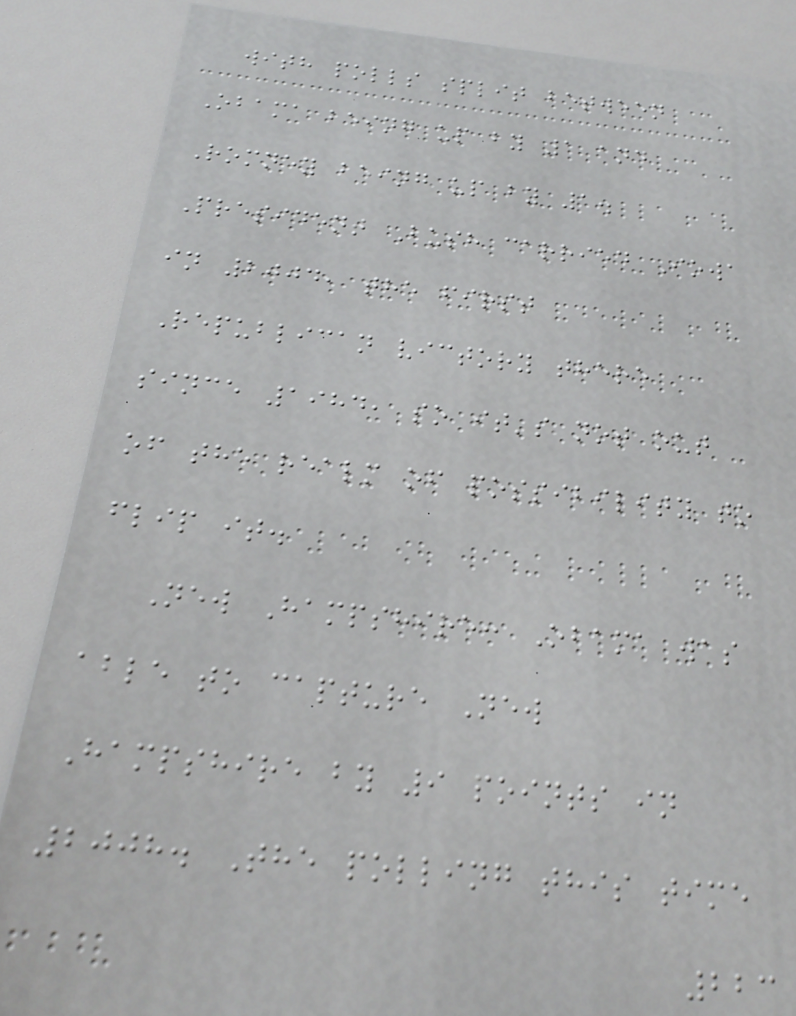with polls split between
Obama being up by 1 and
Romney being up by 1.
President Bush carried Iowa
in 2004, the first
Republican victory there
since 1984, so it's not out
of the realm of possibility to
flip it.
New Hampshire: Obama was
able to capture New
Hampshire by 9 points in
2008. The polling this time
223
